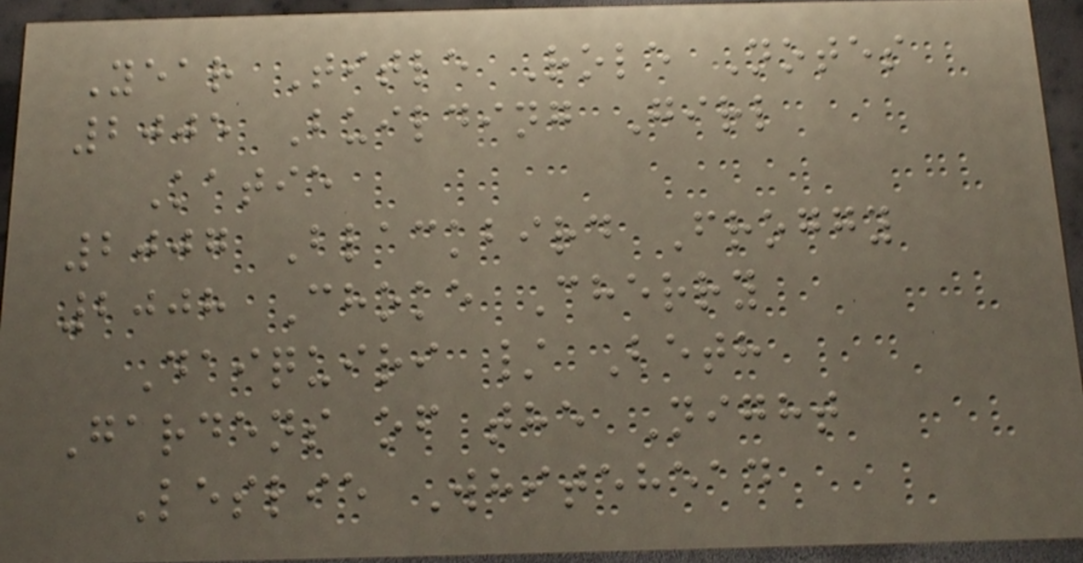Year Title Role Notes
2005 Building Girl
Katie
2007 Blackbird Froggy
2008 Choke Cherry
Daiquiri / Beth
Gardens of the Night
Leslie Whitehead
